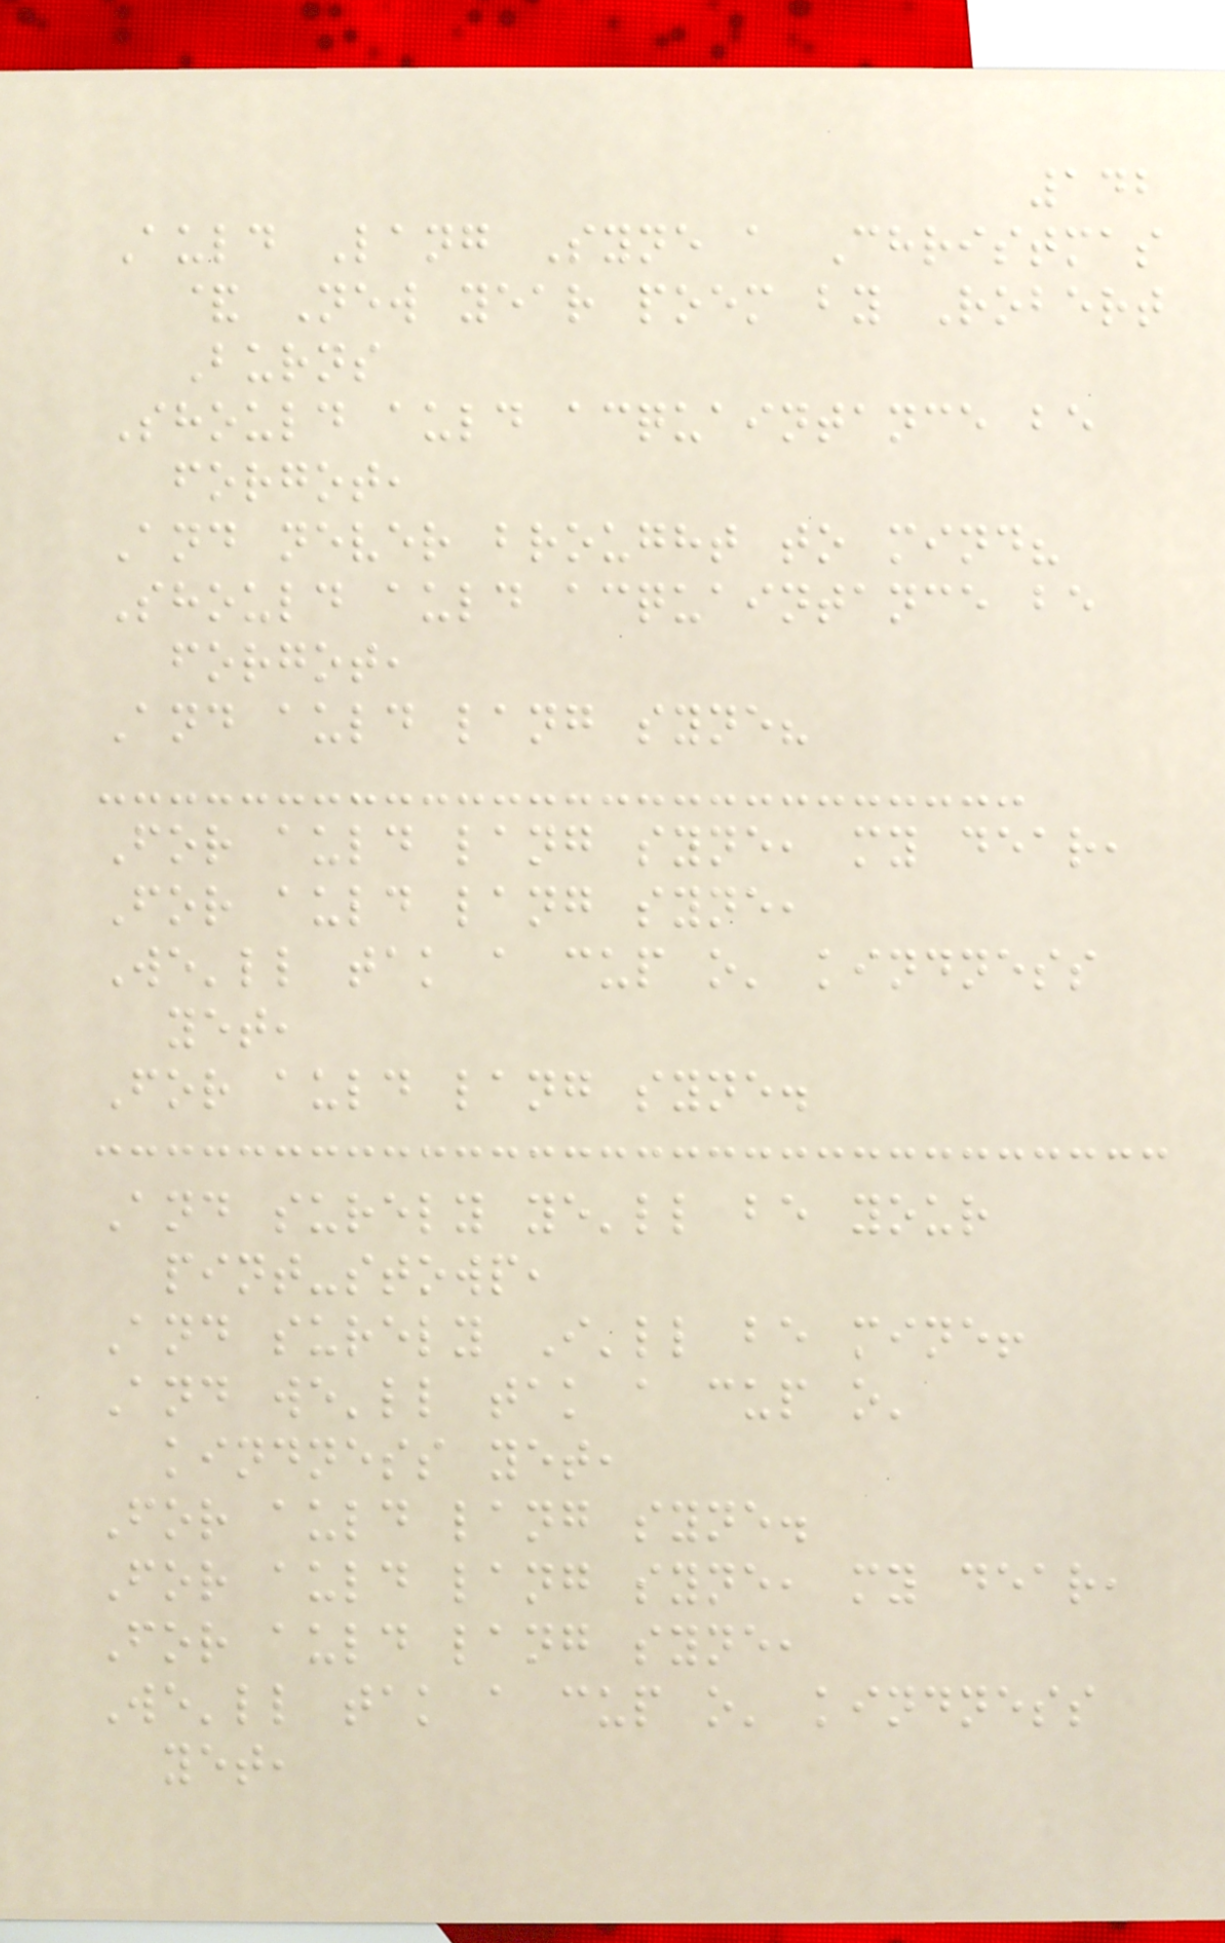142
Auld Lang Syne a Christmas
& New year poem by Robert
Burns
Should auld acquaintance be
forgot,
And never brought to mind?
Should auld acquaintance be
forgot,
And auld lang syne?
For auld lang syne, my dear,
For auld lang syne,
We'll tak a cup o' kindness
yet,
For auld lang syne.
And surely ye'll be your
pint-stowp,
And surely I'll be mine!
And we'll tak a cup o'
kindness yet,
For auld lang syne.
For auld lang syne, my dear,
For auld lang syne,
We'll tak a cup o' kindness
yet,
